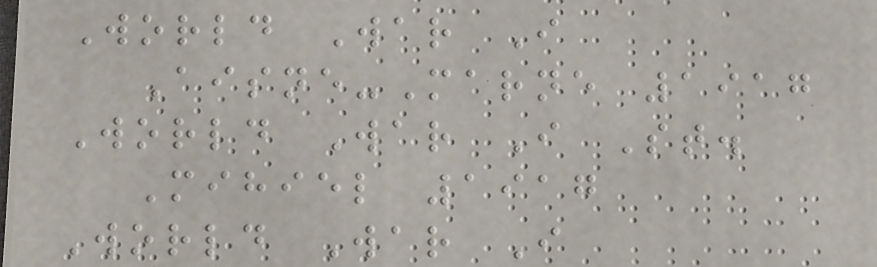World War I
Aisne-Marne 1917
World War I St.
Mihiel 1917
World War I
